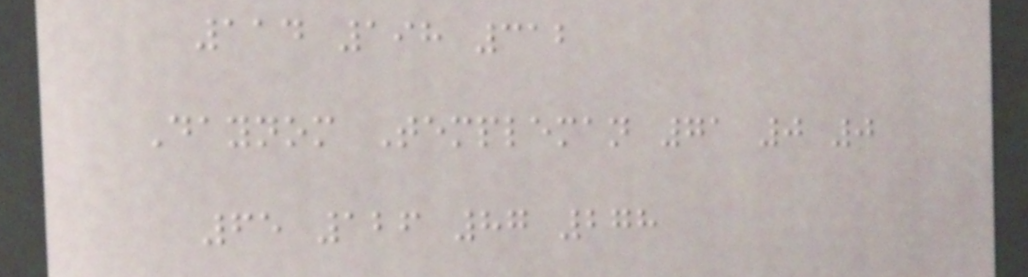114 198 312
Daynom Templeman 71 0 0
65 126 87 278
